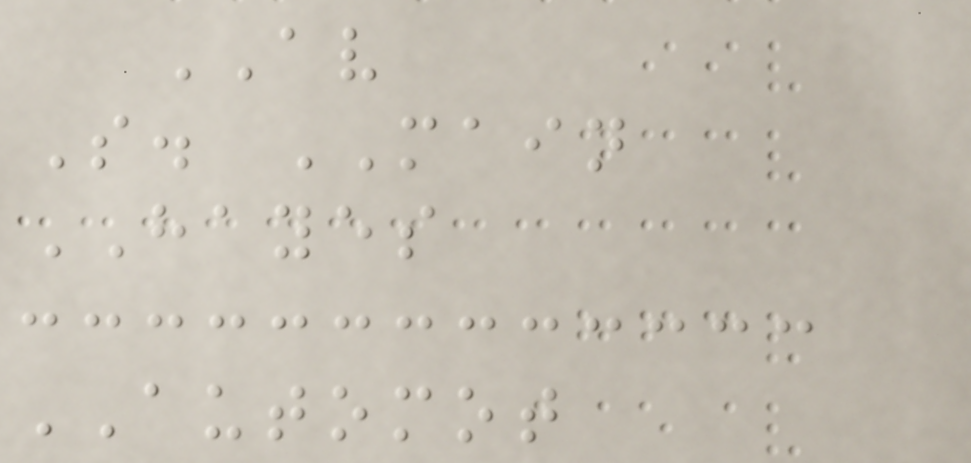AV
S. MAIN
HAYES
AUTOMOT
